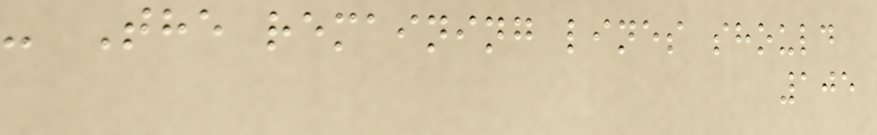- The remaining lines should
105
